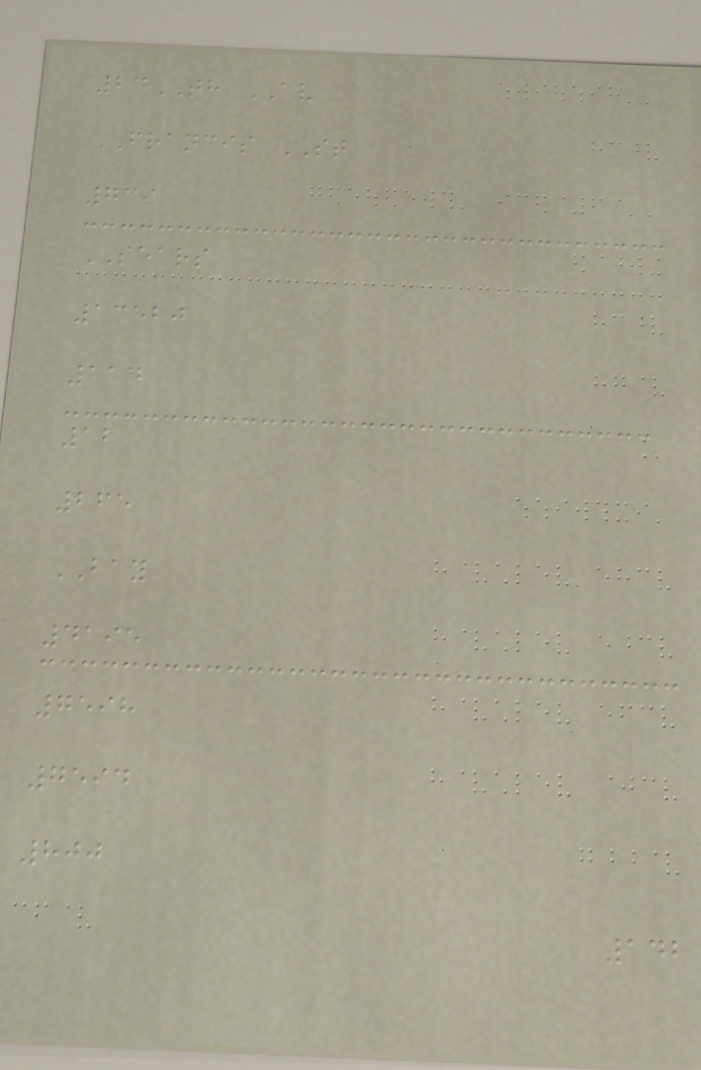24TH AV
FRANCIS ST
739
SEARS
13520
114
12
265
BAY
4195
7598
7594
800
142
